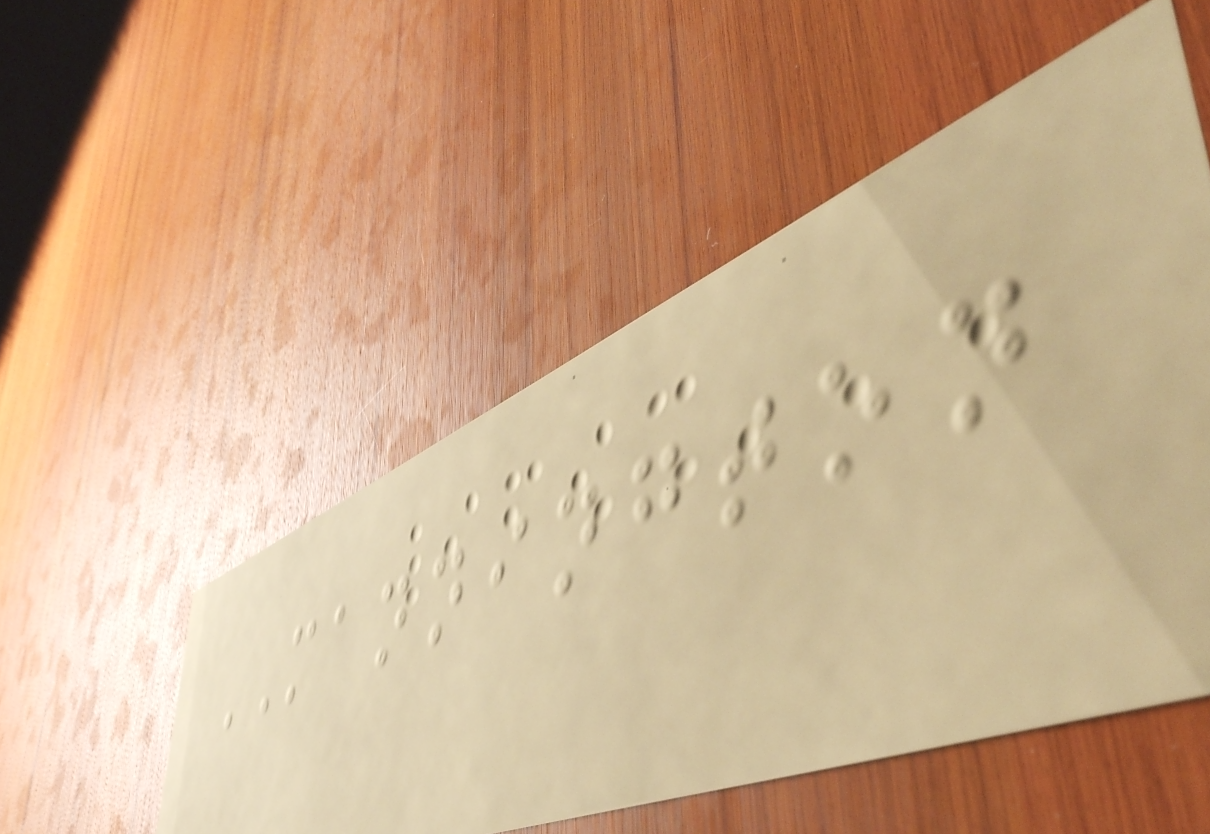MANNINGTON
